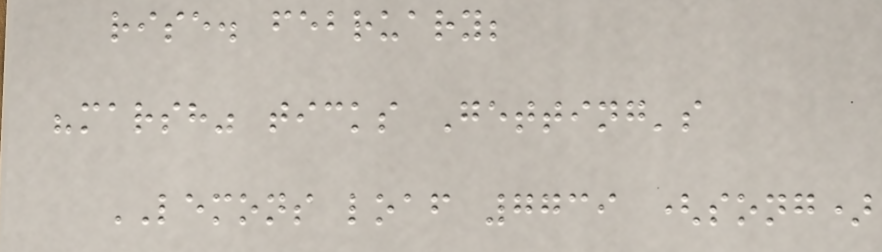rise. february;
"marsh" ticks Getting's
LEMONS loaf 7739 (song)
